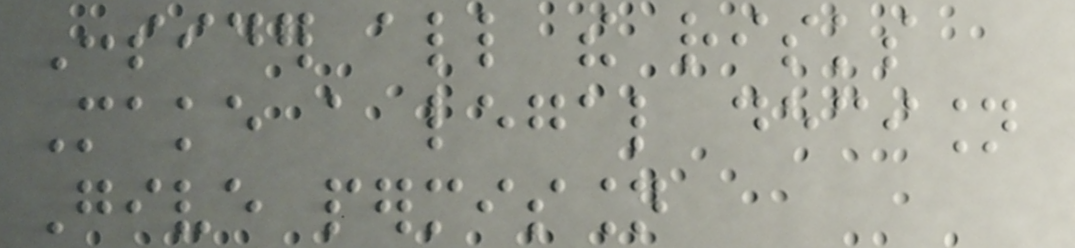Consider all the risks
Make a legal decision
Give permission
